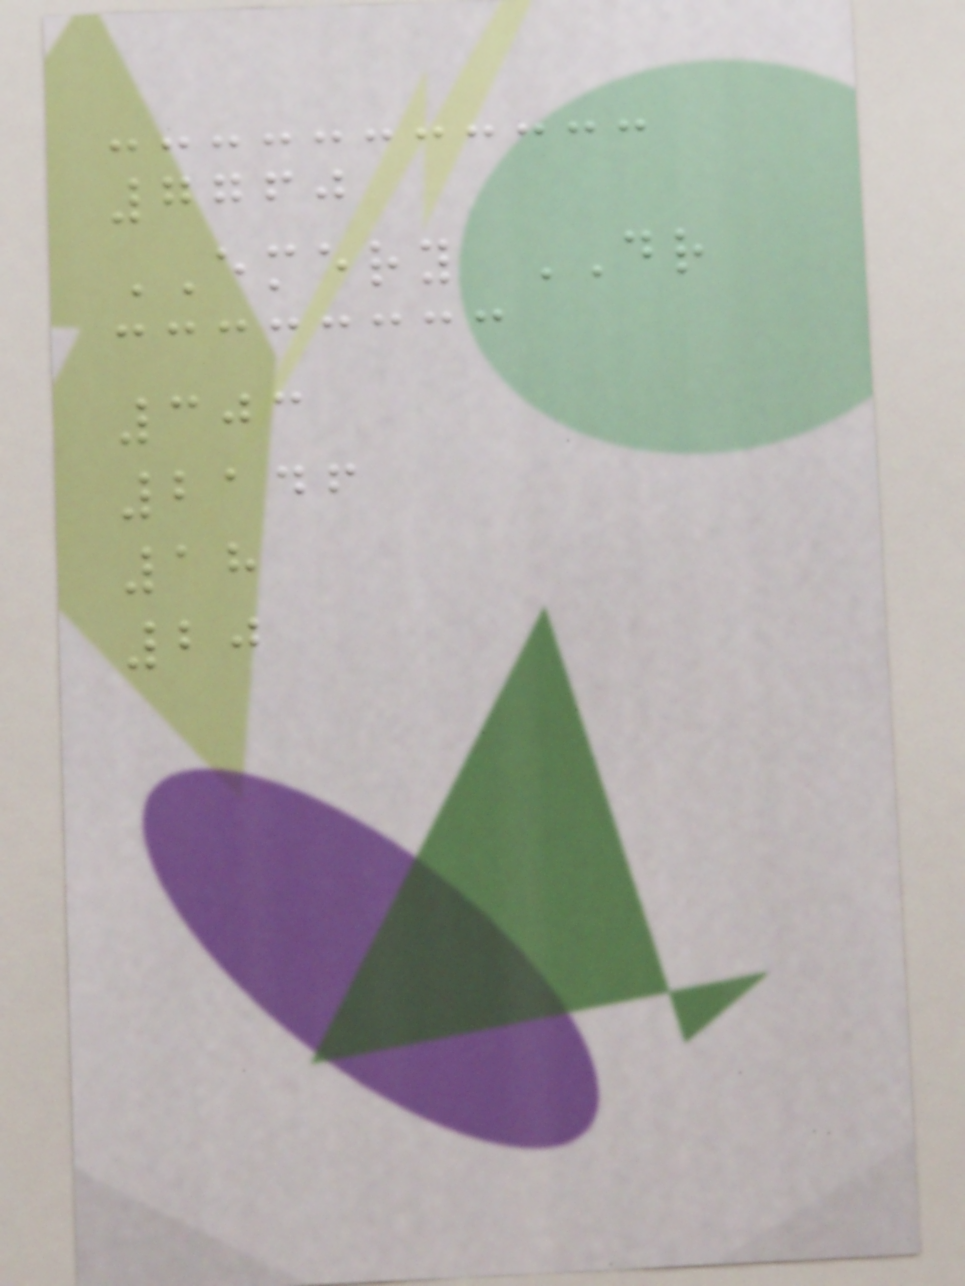7760
EMERY DR
303
2146
18
20
